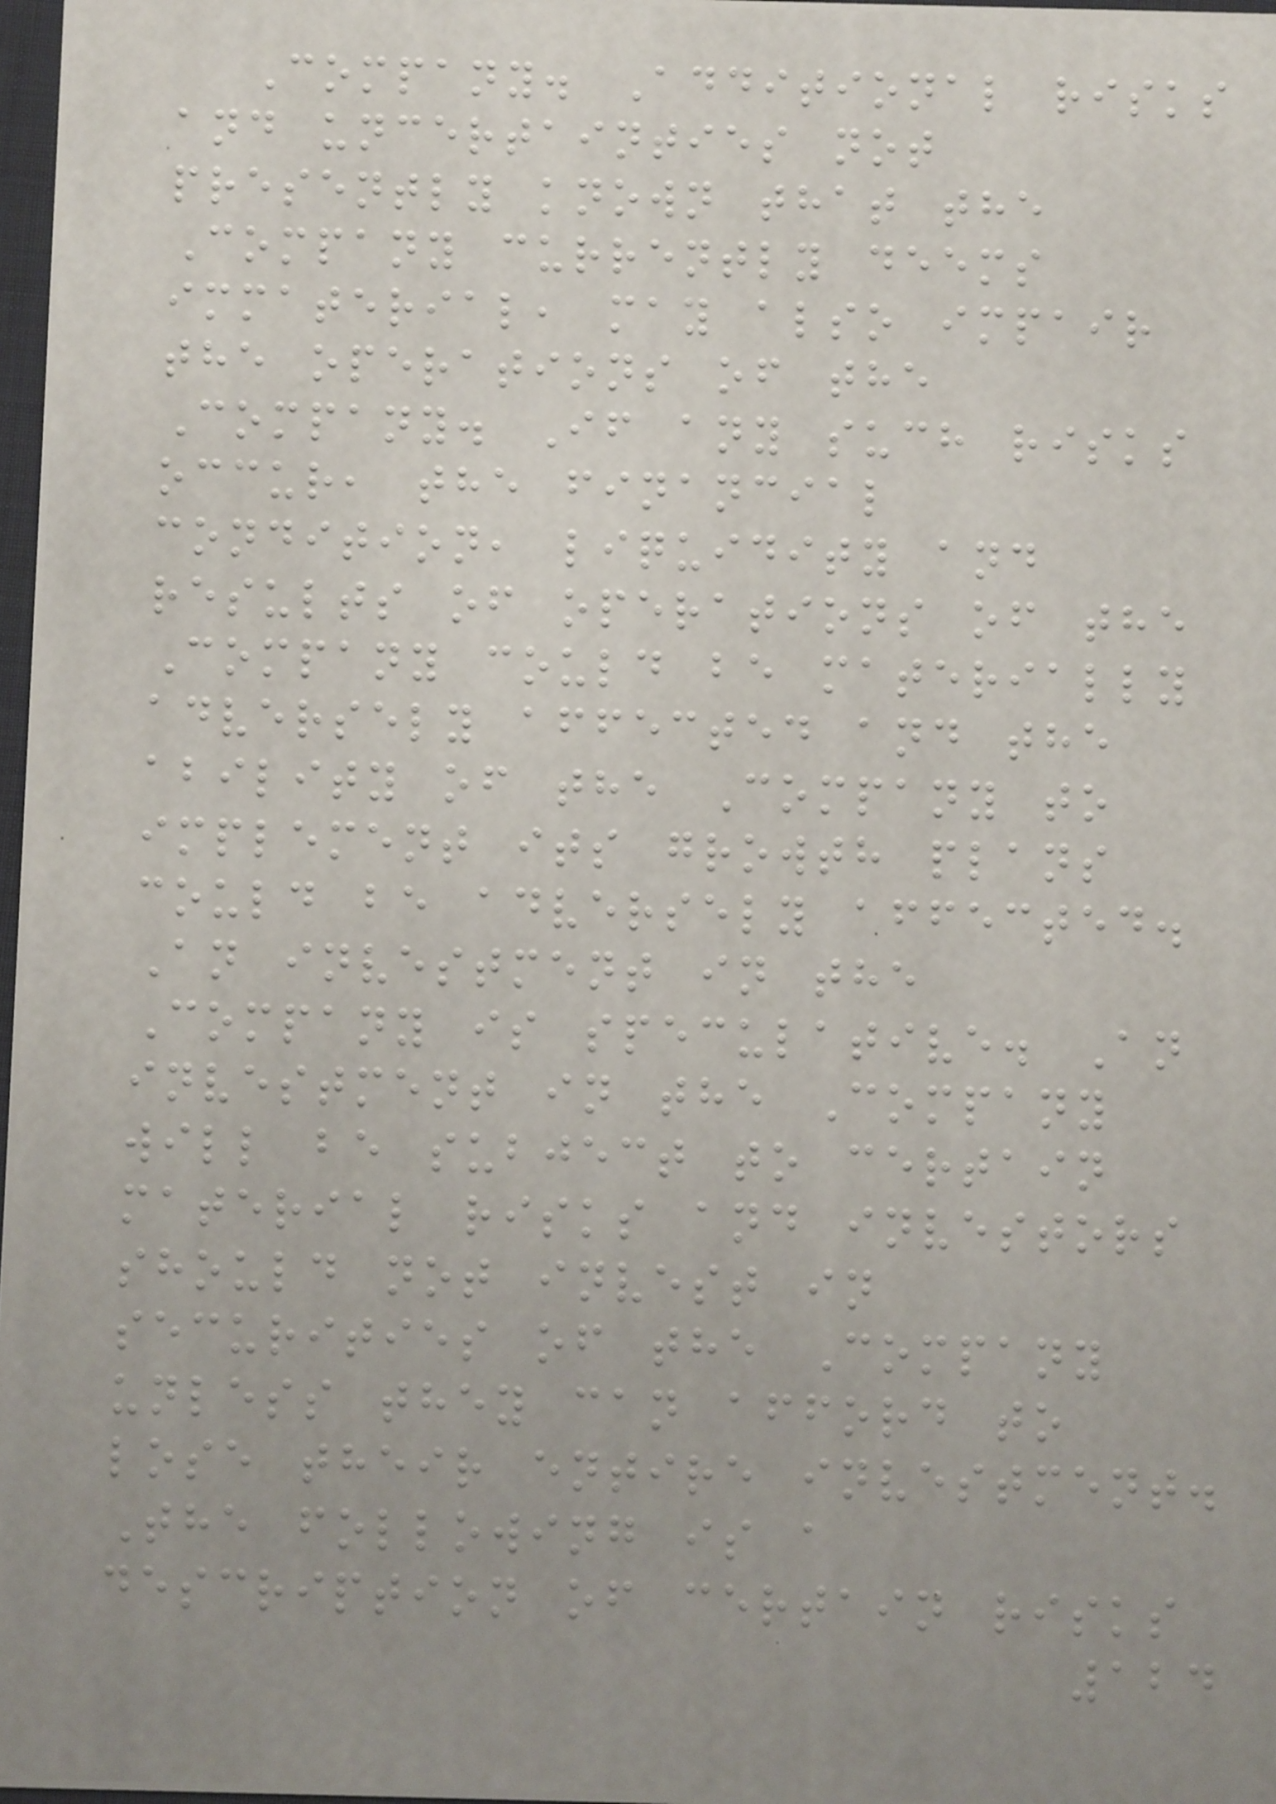Company. Additional risks
and uncertainties not
presently known that the
Company currently deems
immaterial, may also impair
the operations of the
Company. If any such risks
occur, the financial
condition, liquidity and
results of operations of the
Company could be materially
adversely affected and the
ability of the Company to
implement its growth plans
could be adversely affected.
An investment in the
Company is speculative. An
investment in the Company
will be subject to certain
material risks and investors
should not invest in
securities of the Company
unless they can afford to
lose their entire investment.
The following is a
description of certain risks
124
